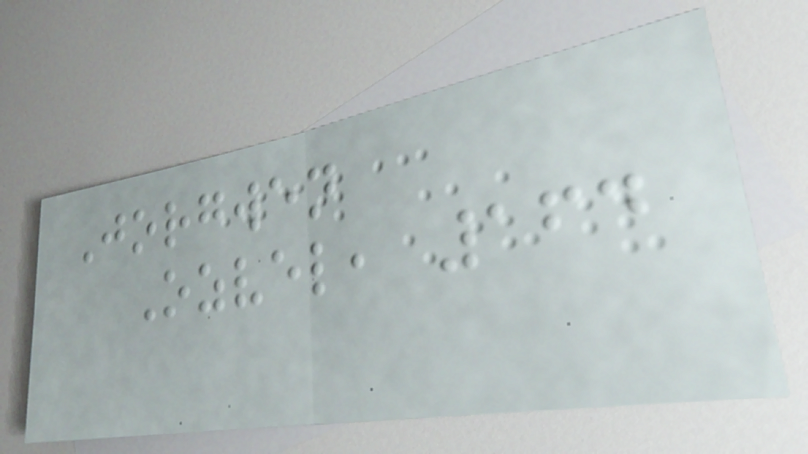Jorgwen
Ozvel, 164
